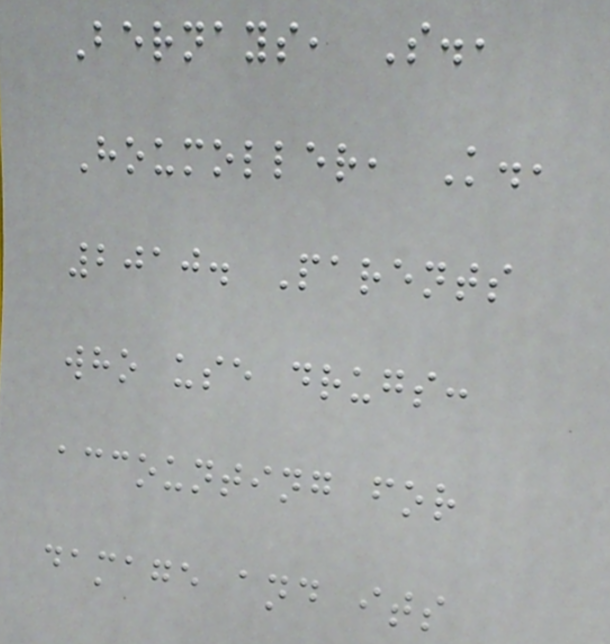Bernays, S.,
Houmoller, K.,
2010. Parents
who use drugs:
accounting for
damage and its
